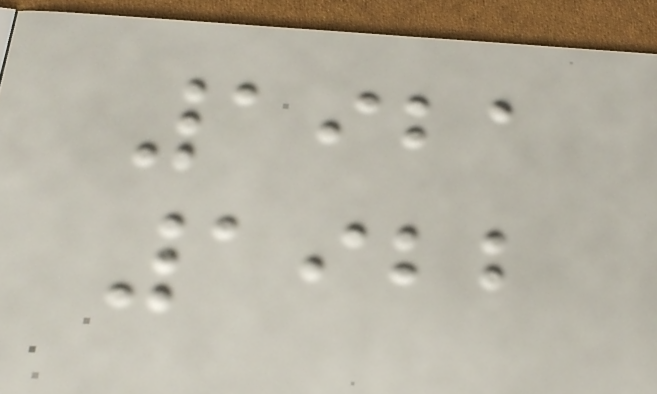1921
1922
